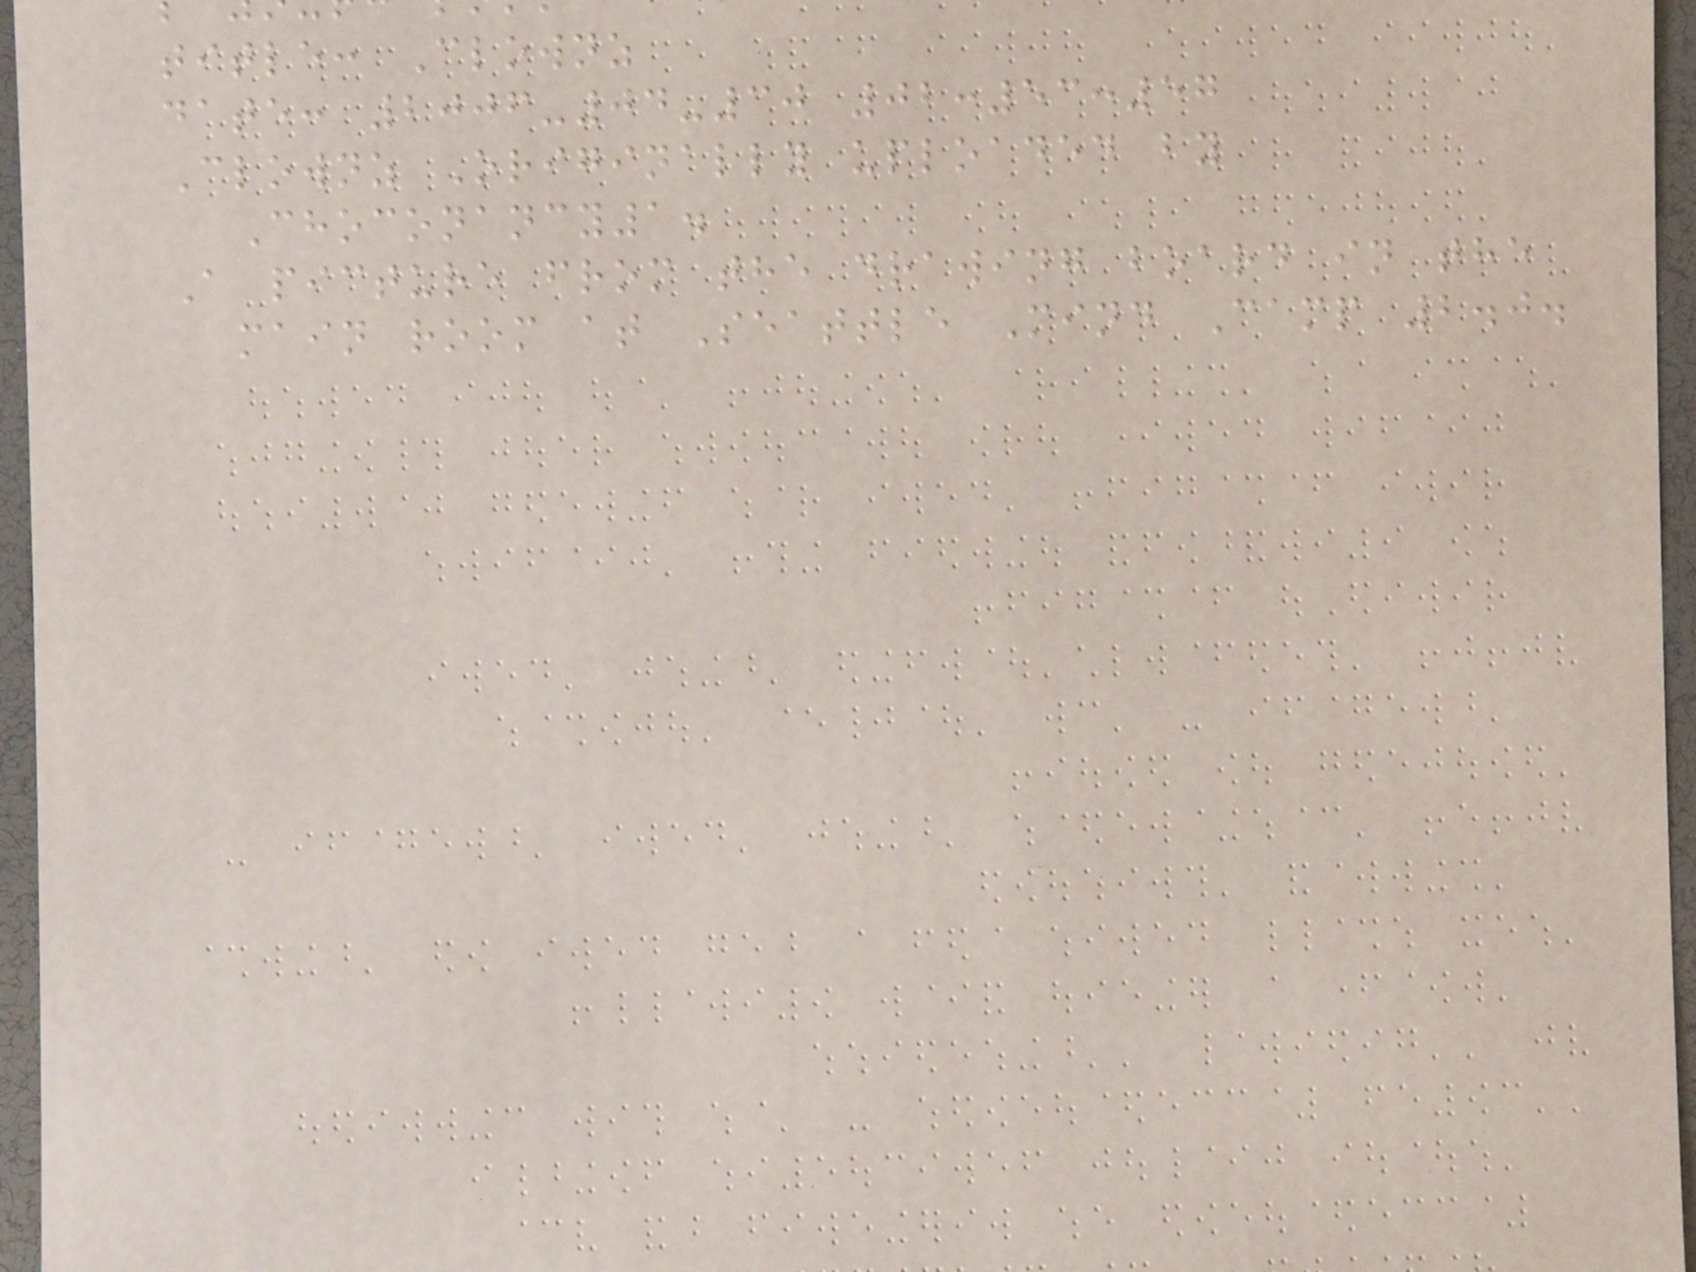title: Clownz
date: 2006-04-30 02:53:57
Clownz Originally uploaded by
Choconancy1.
A picture from the drawing board in the
main room at Seattle Mind Camp 2.0.
